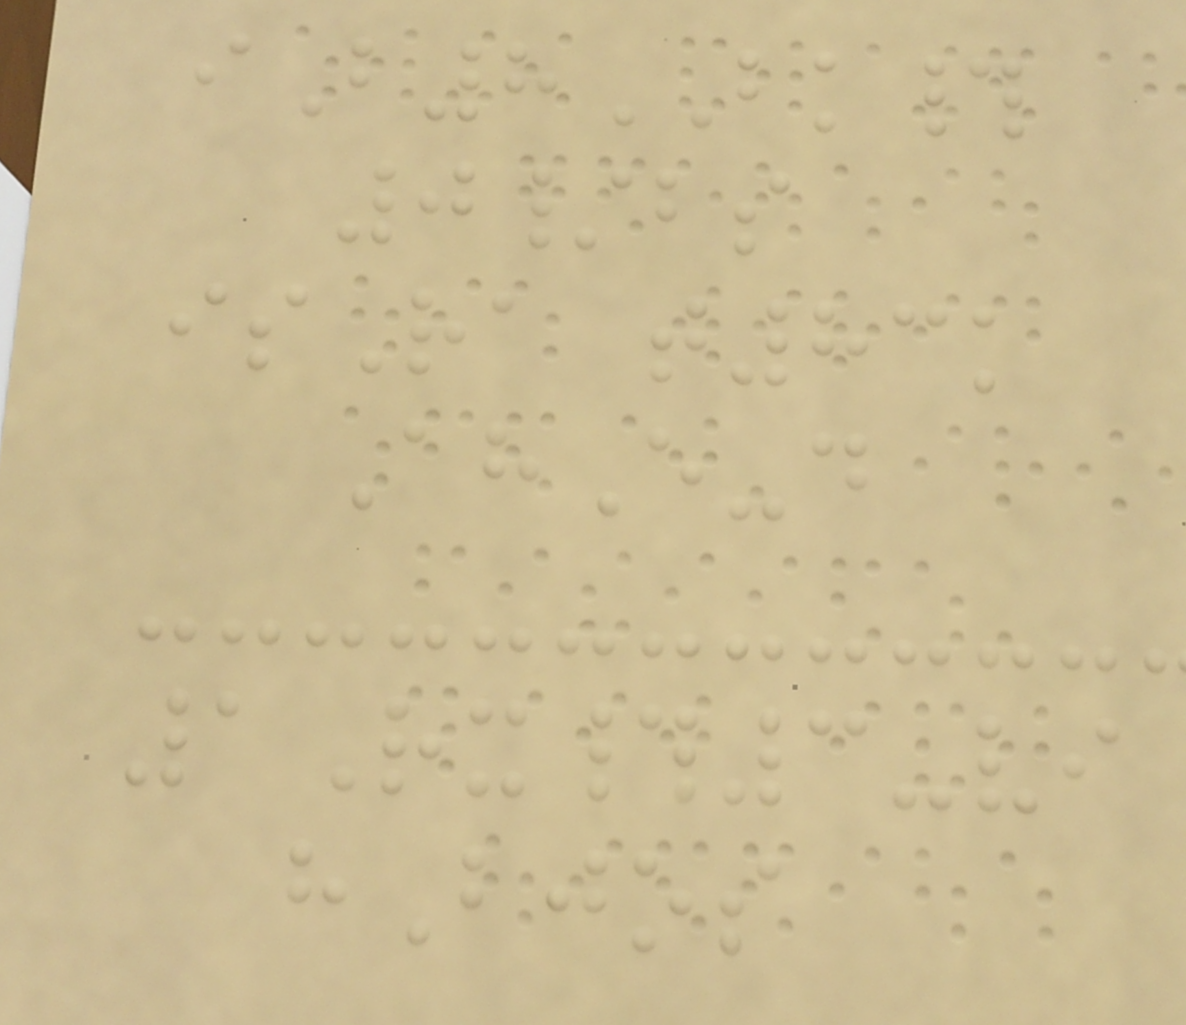iB8BK#
0/bs
isRa t83k
AhE-d
1Rx#3-vi
hBjos
